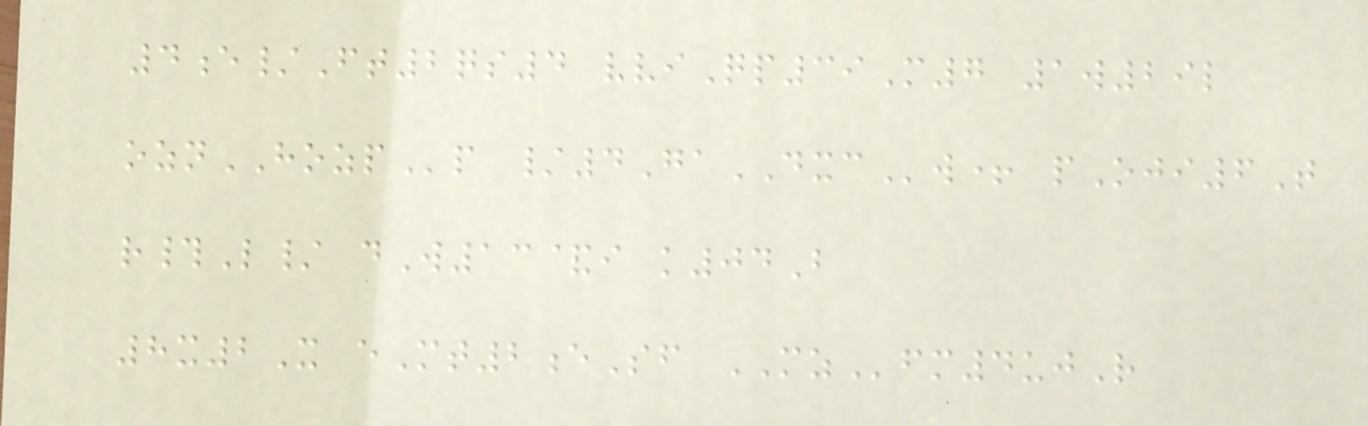4e/Ft2qs4 vviQp39M7 1w29l
oznHOZPp /4GaDXCw+ pOji6T
r#L/ dW13&i k04B
8x2X eMt2eSf MZfm4ujR
